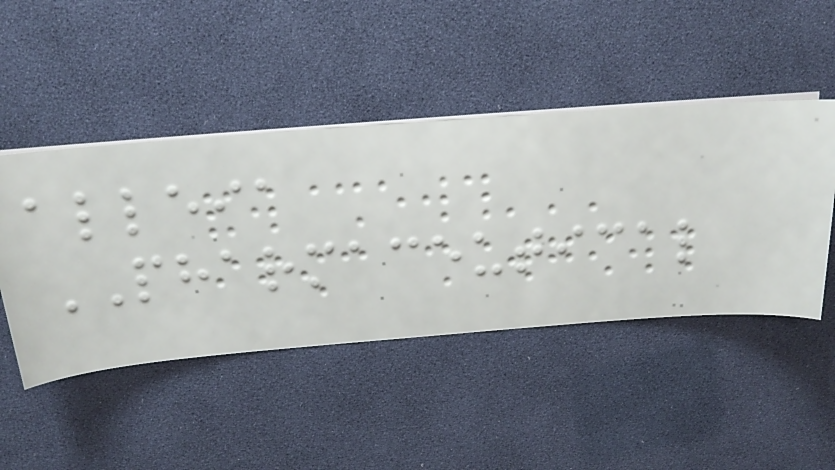alleia
PHARMACEUTICAL
